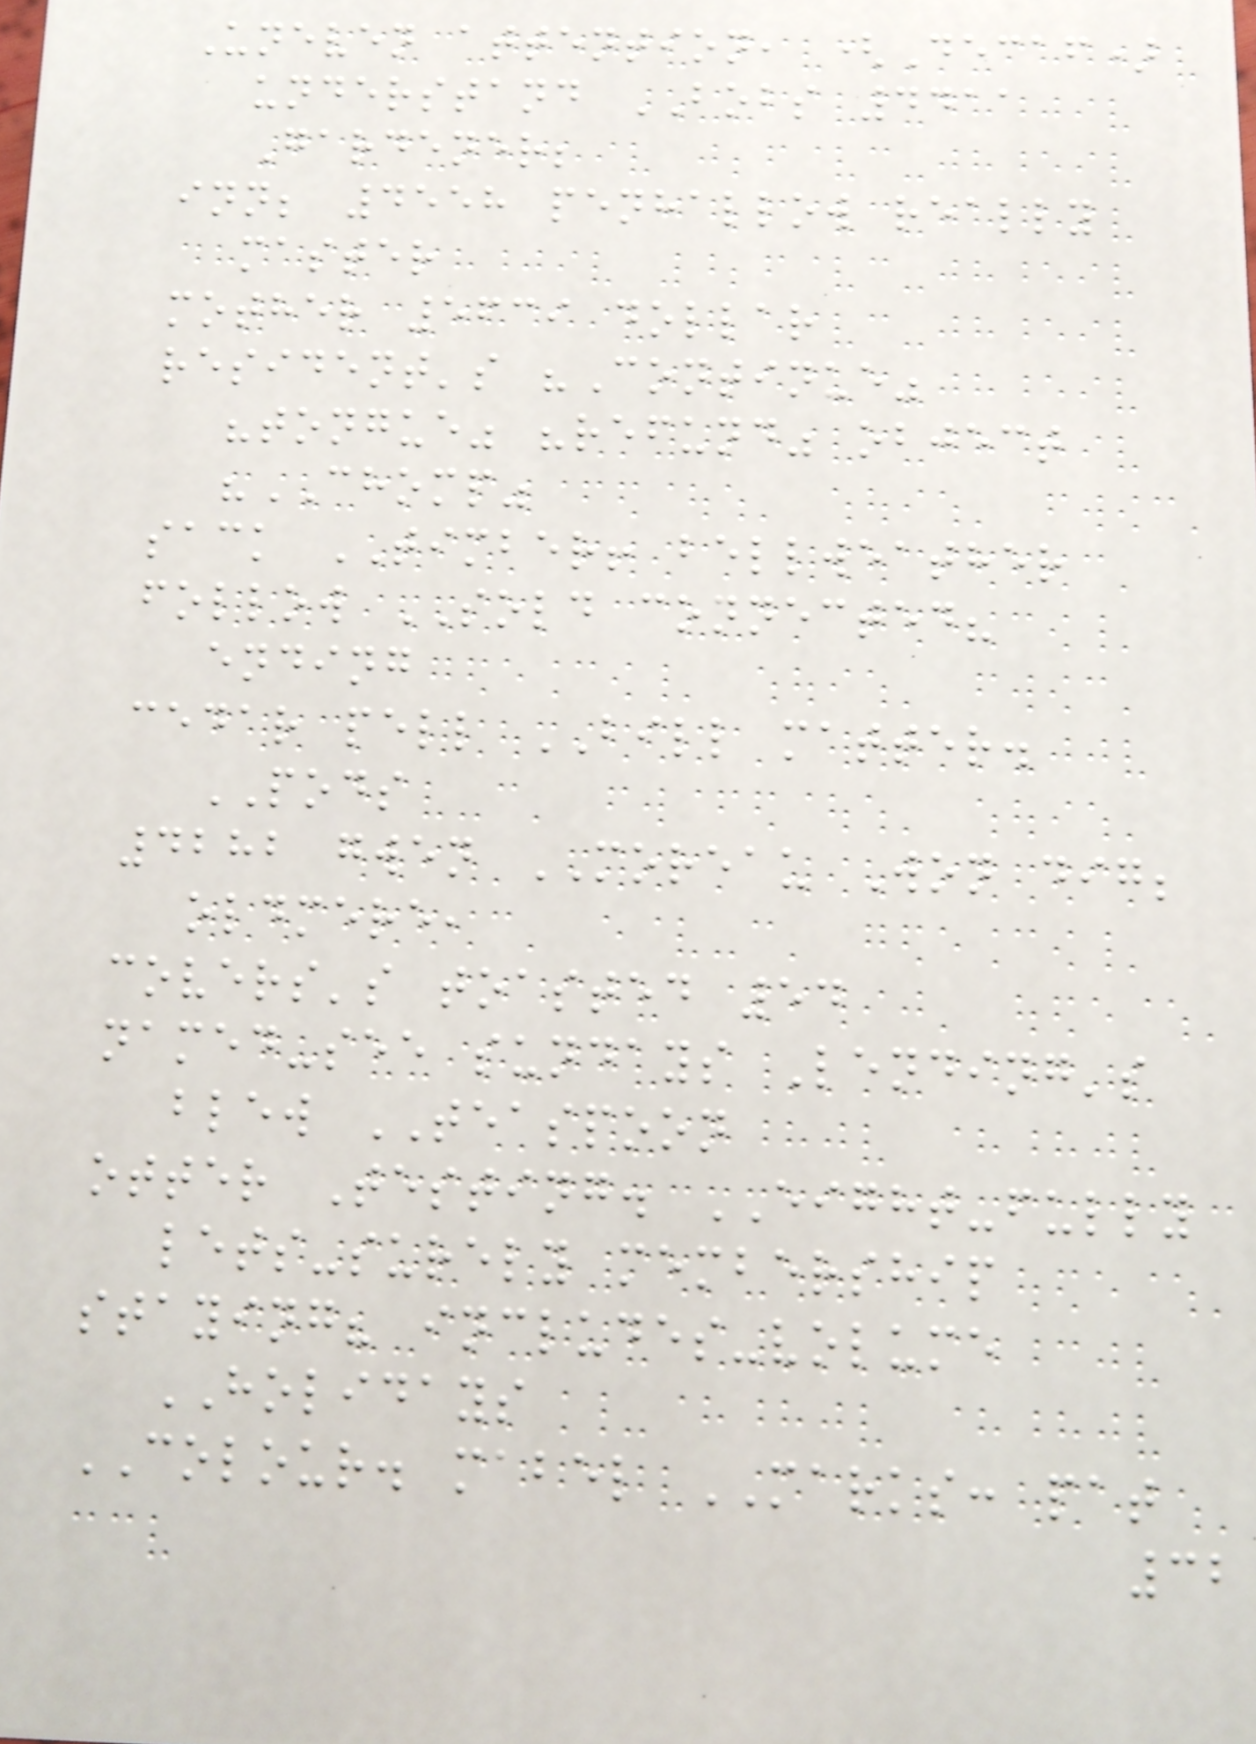Uneven attention, (Decaf)
understand BOBS 4411
Gardener;
inn; 4558 penhallow really
master
mother 5639 dollar
resident's "Continue"
"tongue" "refund" object
"CHOMP"
sack TIMBER! bellweather
follow SOLD connected?
ending
cedar pell BILL matter.
PODS
4282 gwen MOREAU Won dig;
oldmere,
covers's toasted 54
named-see sundays Lending's
blew TEASPOON
otter Testing. EIGHT-fully
lets-surely membership
staying? includes-volume
HOLIDAYS
COLOUR. mabel MARKS: pat
32
